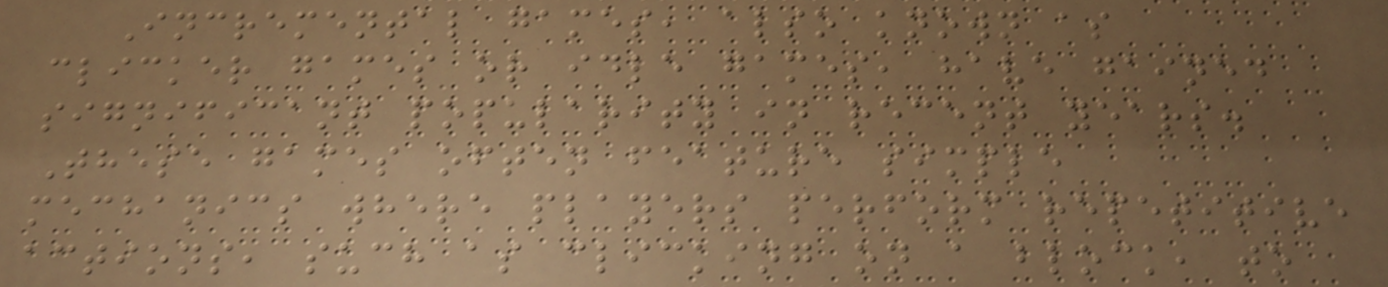Incremental games, also known as
clicker games or idle games, have gained
significant popularity in recent years.
These games often feature simple
mechanics where players perform repetitive
actions, such as clicking on a block, to
